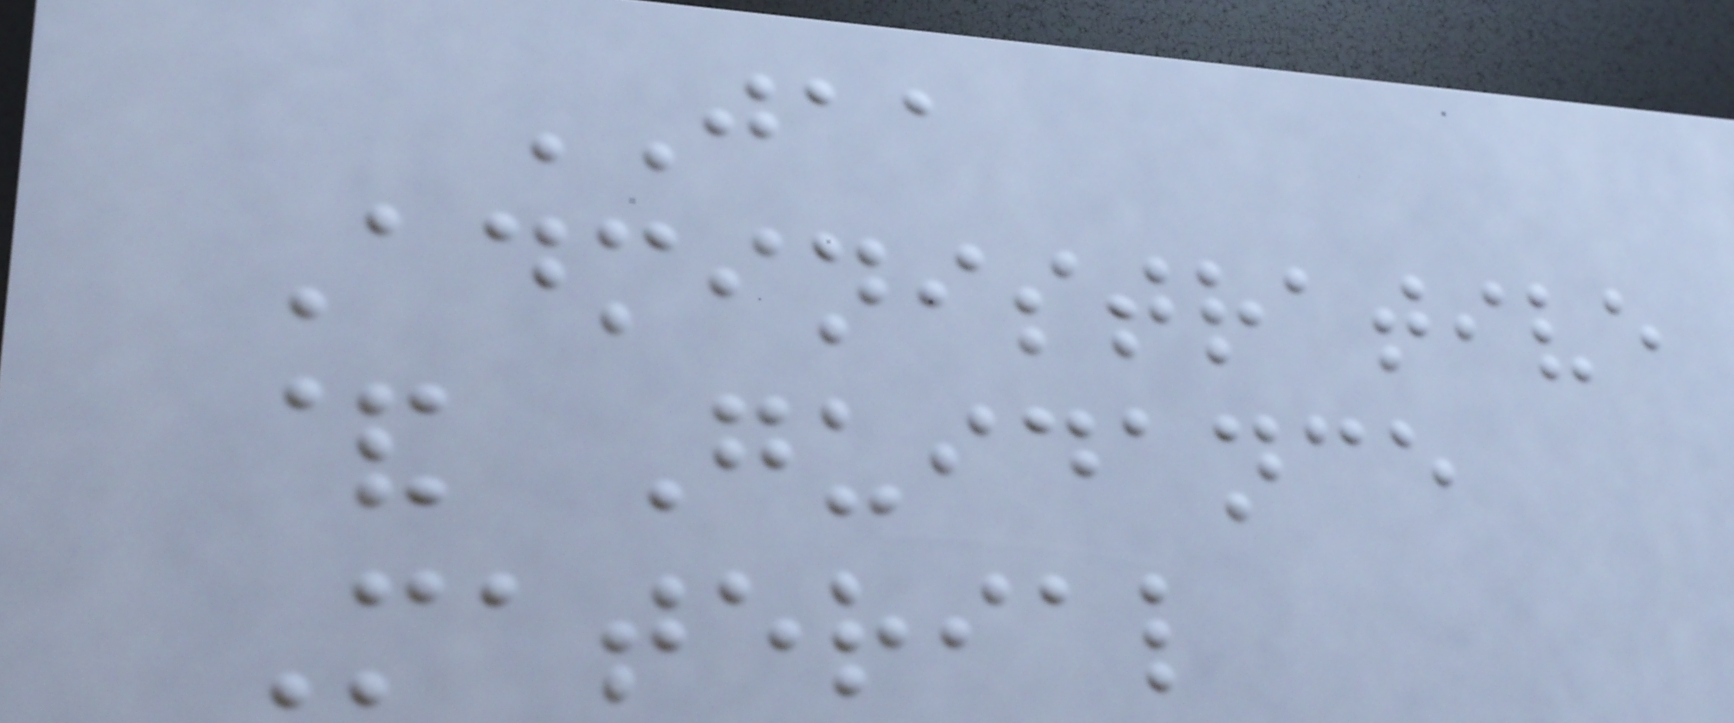JAA
Administrative
& Guidance
Material
